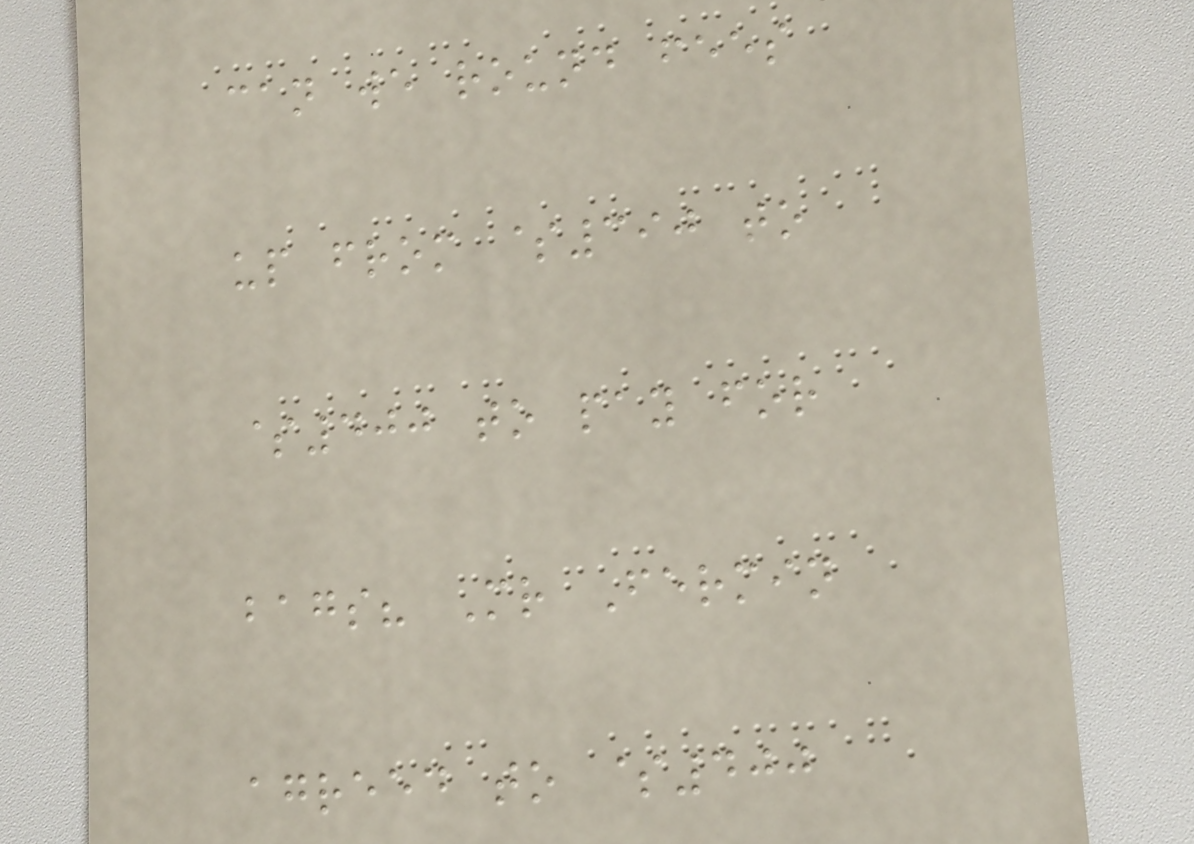can we round fees
up from $390 to
$400 to pay for
bags? Mr Fermin
agreed to $400
